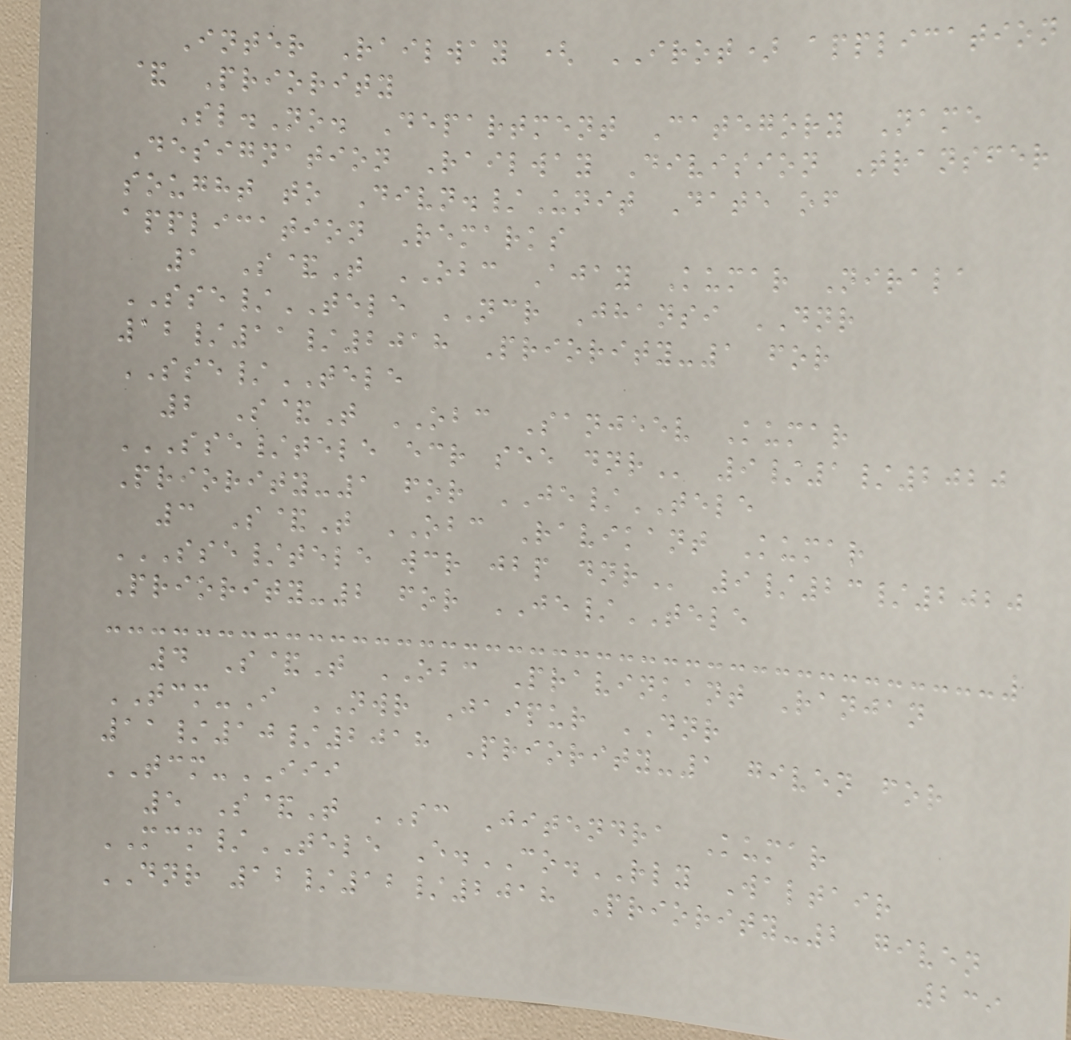Inter Railway ( IROT) application
& Priority
Sl.No. Department Category Name
Designation Railway Division Transfer
sought to Divn./Unit Date of
application Remarks
1 S&T OBC Ajay Kumar Nirala
SSE/TELE NCR Jhansi DNR
12/11/2018 Priority-1 for
SSE/TELE
2 S&T OBC Sanjeev Kumar
SSE/TELE ECR SEE DNR 9/1/2020
Priority-1 for JE/TELE
3 S&T OBC Ravikant Kumar
SSE/TELE WCR JBP DNR 9/23/2020
Priority-2 for JE/TELE
4 S&T OBC Pravinkant Ranjan
TCM-I NWR Jaipur DNR
11/10/2018 Priority-1 given for
TCM-III
5 S&T SC Jitendra Kumar
MCM/TELE E.CO.RLY Waltair
DNR 12/12/2018 Priority-2 given
239
